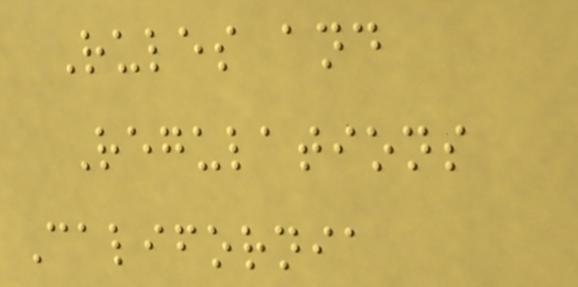Rules and
Regulations
California
